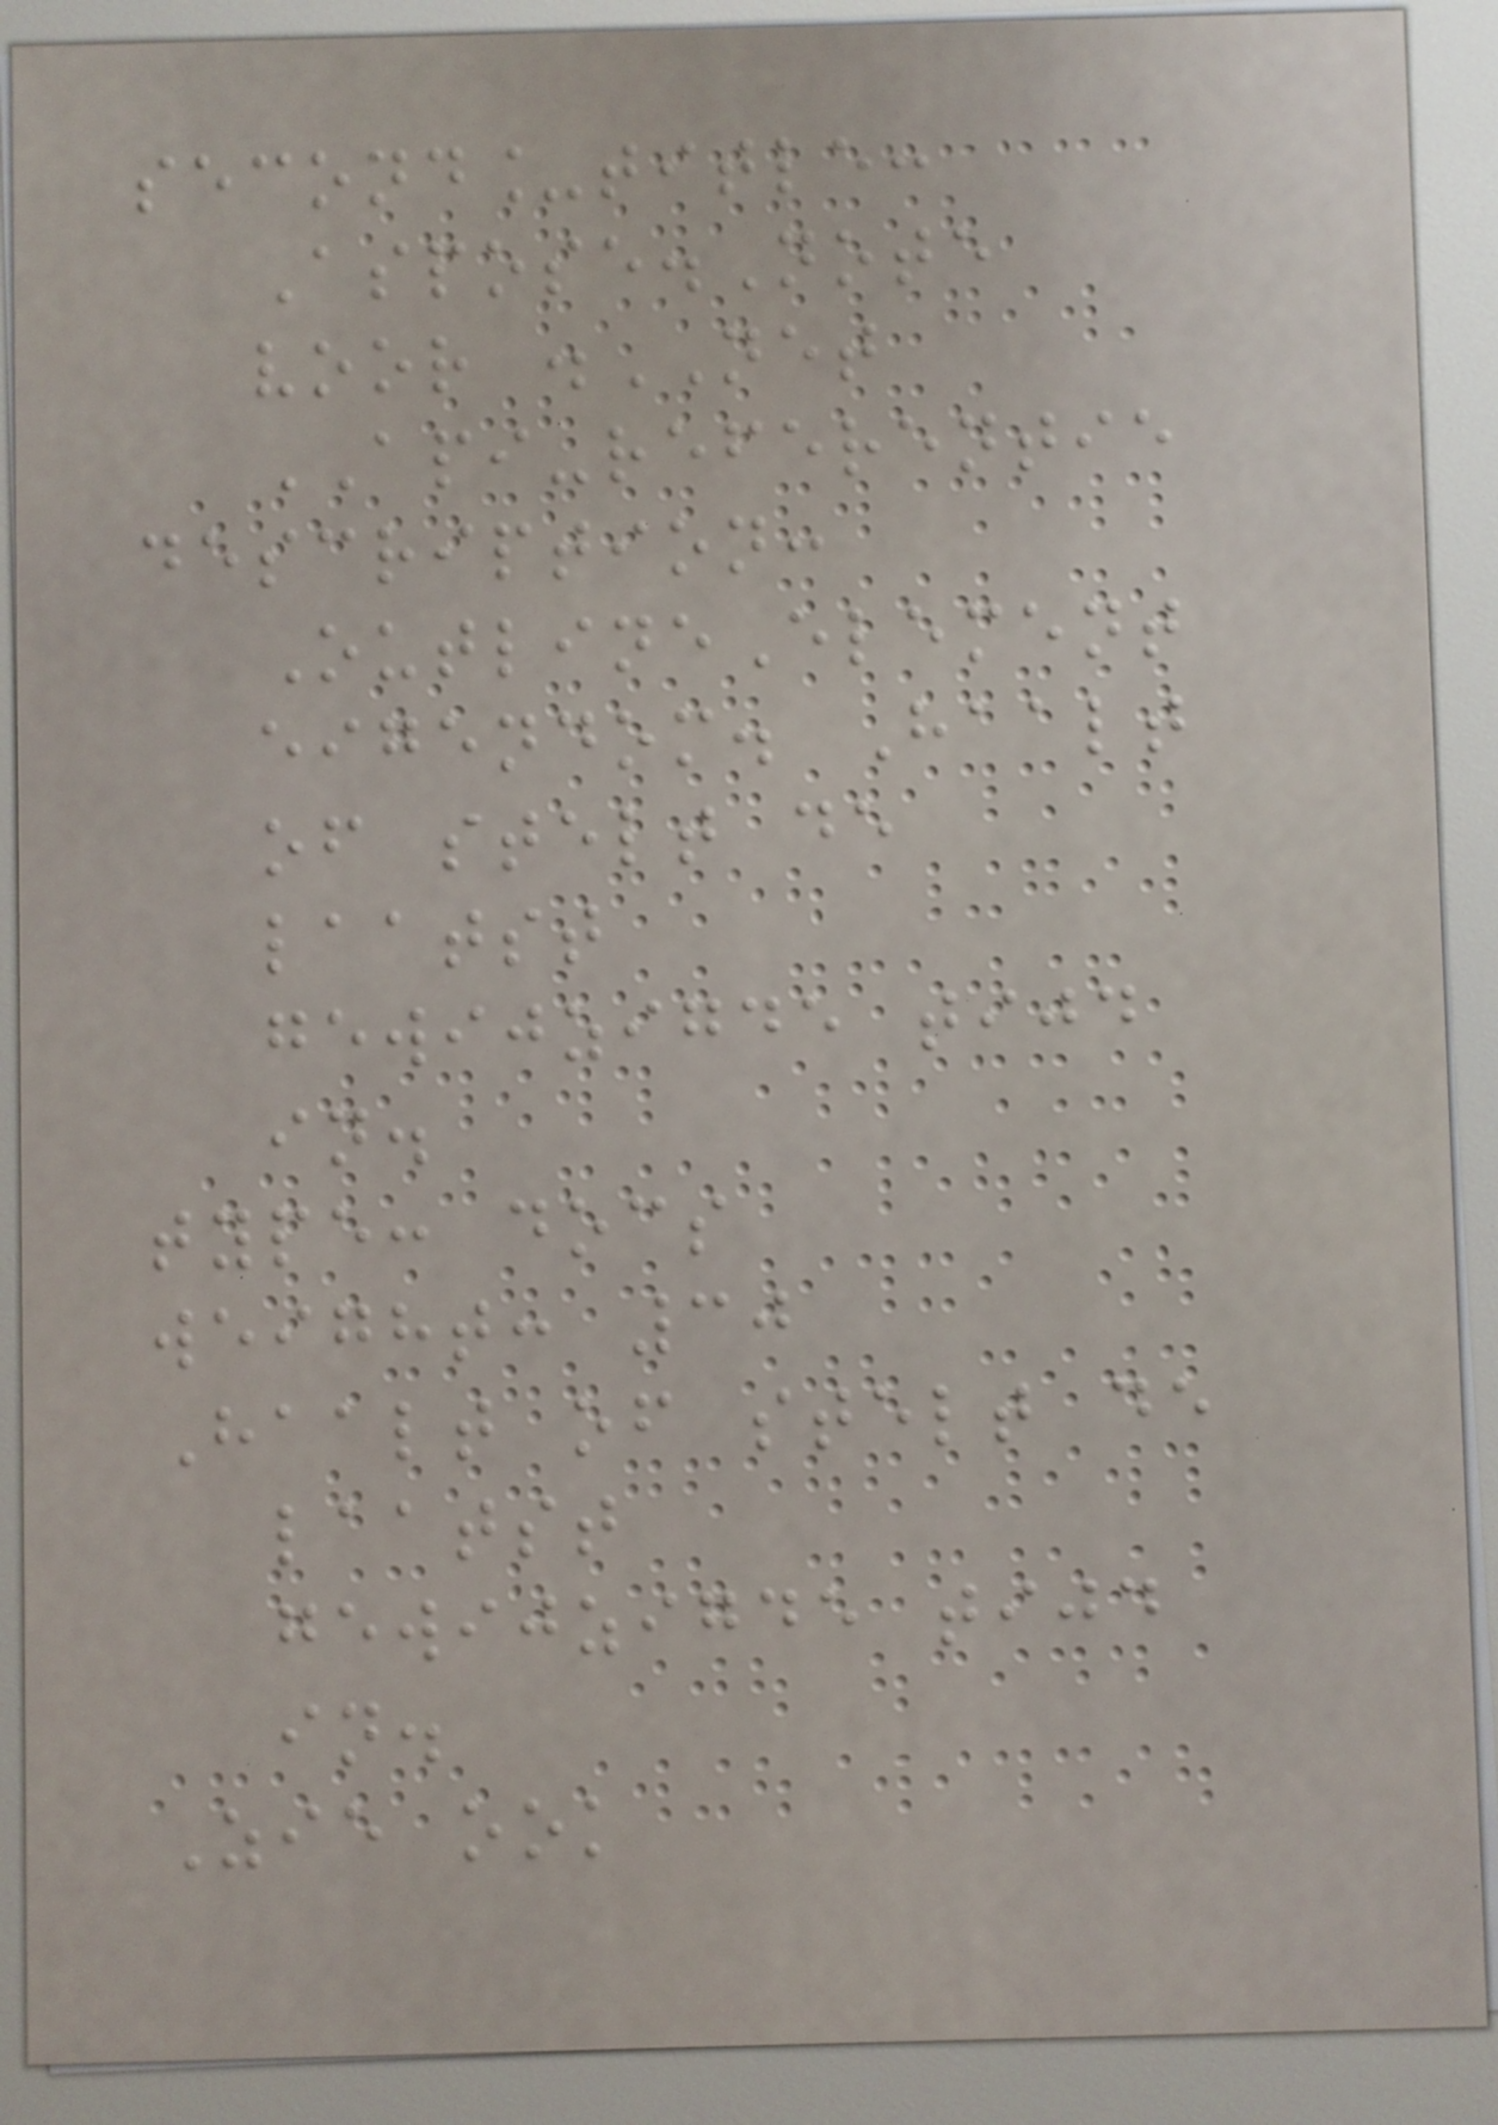second_title:
Aspose.Note
voor .NET
API-referentie
description:
OutlineElement
eigendom. Haalt
of stelt de
laatst
gewijzigde tijd
in.
type: docs
weight: 30
Haalt of stelt de
laatst
gewijzigde tijd
in.
Zie ook
